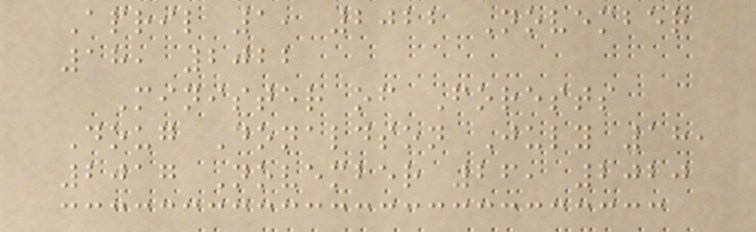April 1, 2022 November
18, 2022
Minister of Forests
Doug Donaldson July 18,
2017 November 26, 2020
